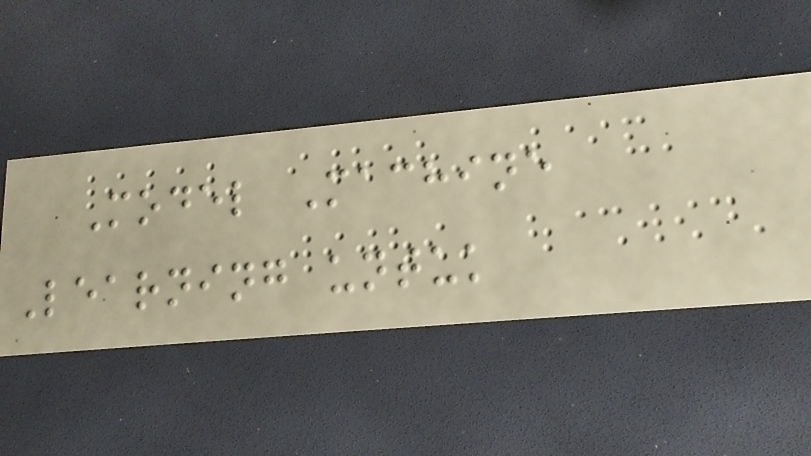Model Machine
Learning untuk
